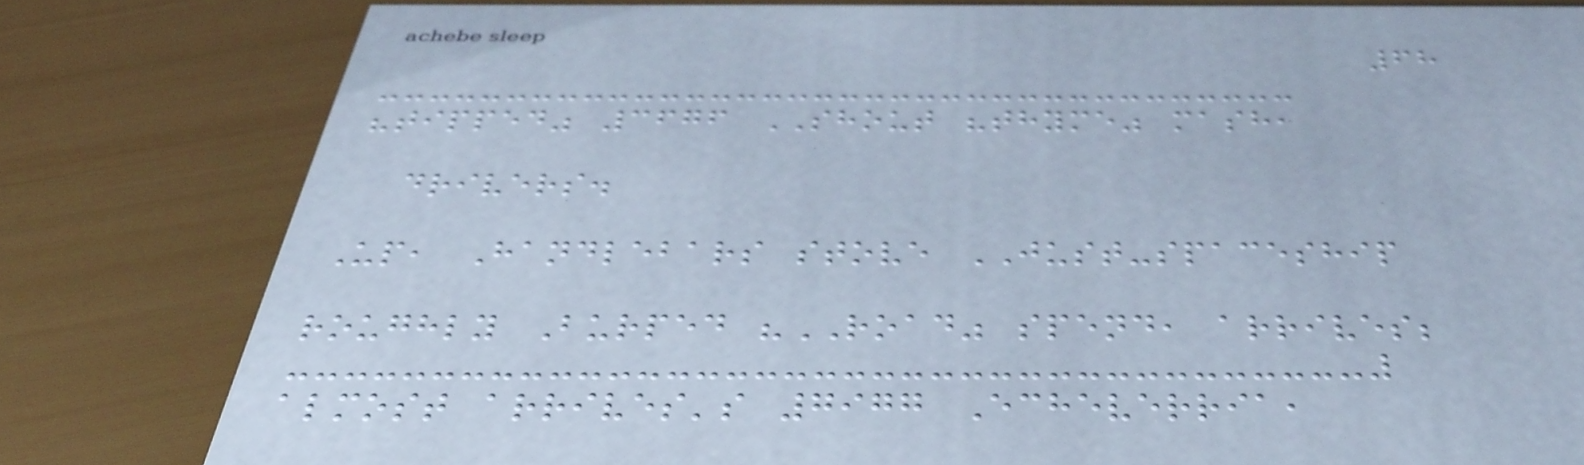68
"tipped" 3676 SHOUT "thyme" mash,
drivers.
Up, Handlebars stove JUST-spaceship
roughly Burped "ROAD" spend, arrives;
almost arrives's 7977 Echeverria,
